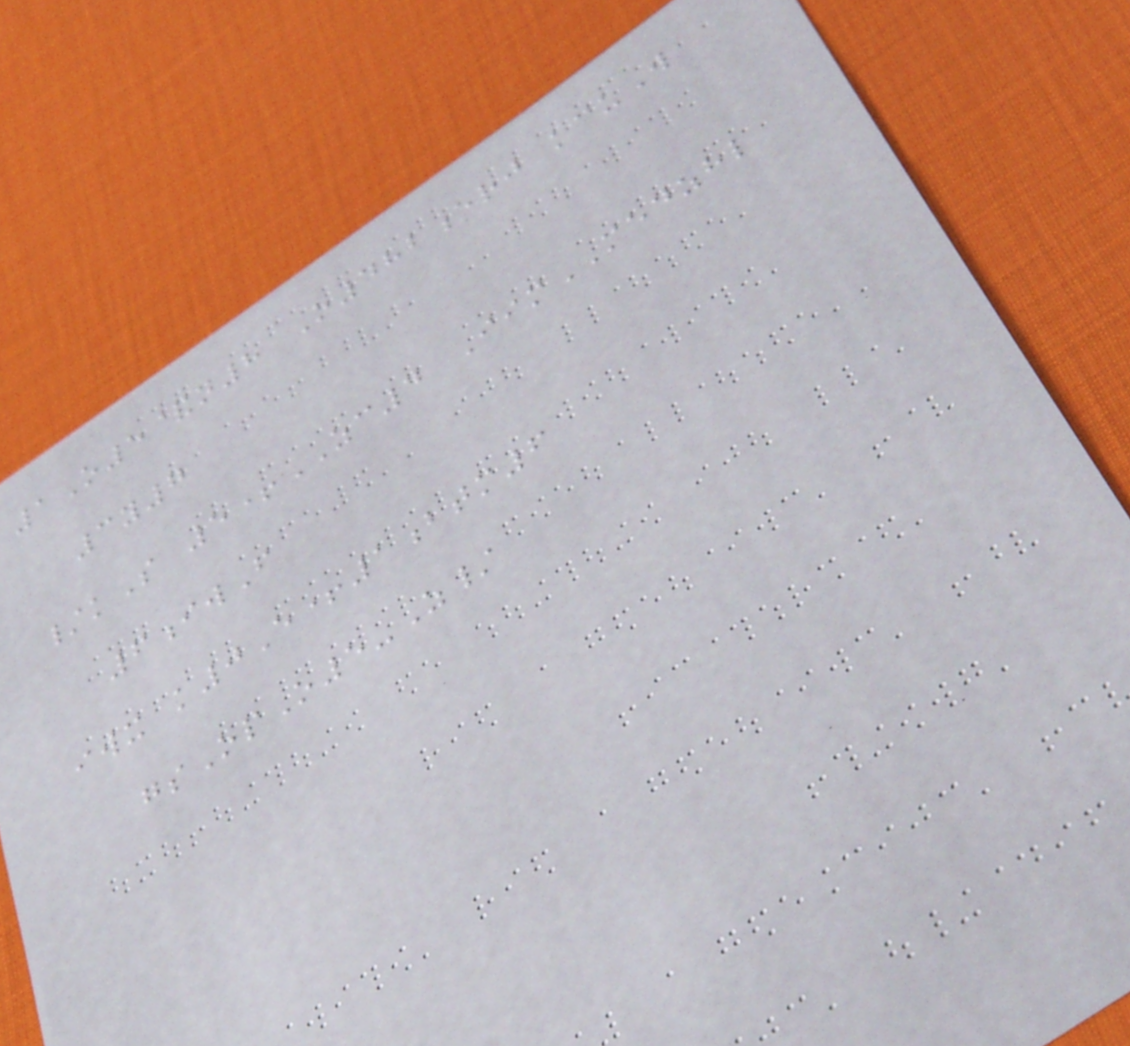1O5&n8 O482erj kcuW
3y7
/kS 5+ZC4 IimMEDZHL
6iwF
iwx k0E+1btm6
gsOpO5-Z/
